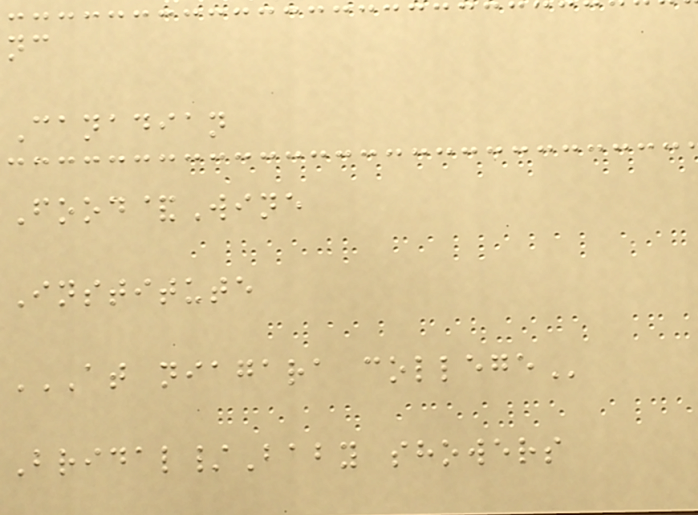nc
Canadian
Food&Wine
Institute
AT NIAGARA COLLEGE
Bridal/Baby showers
